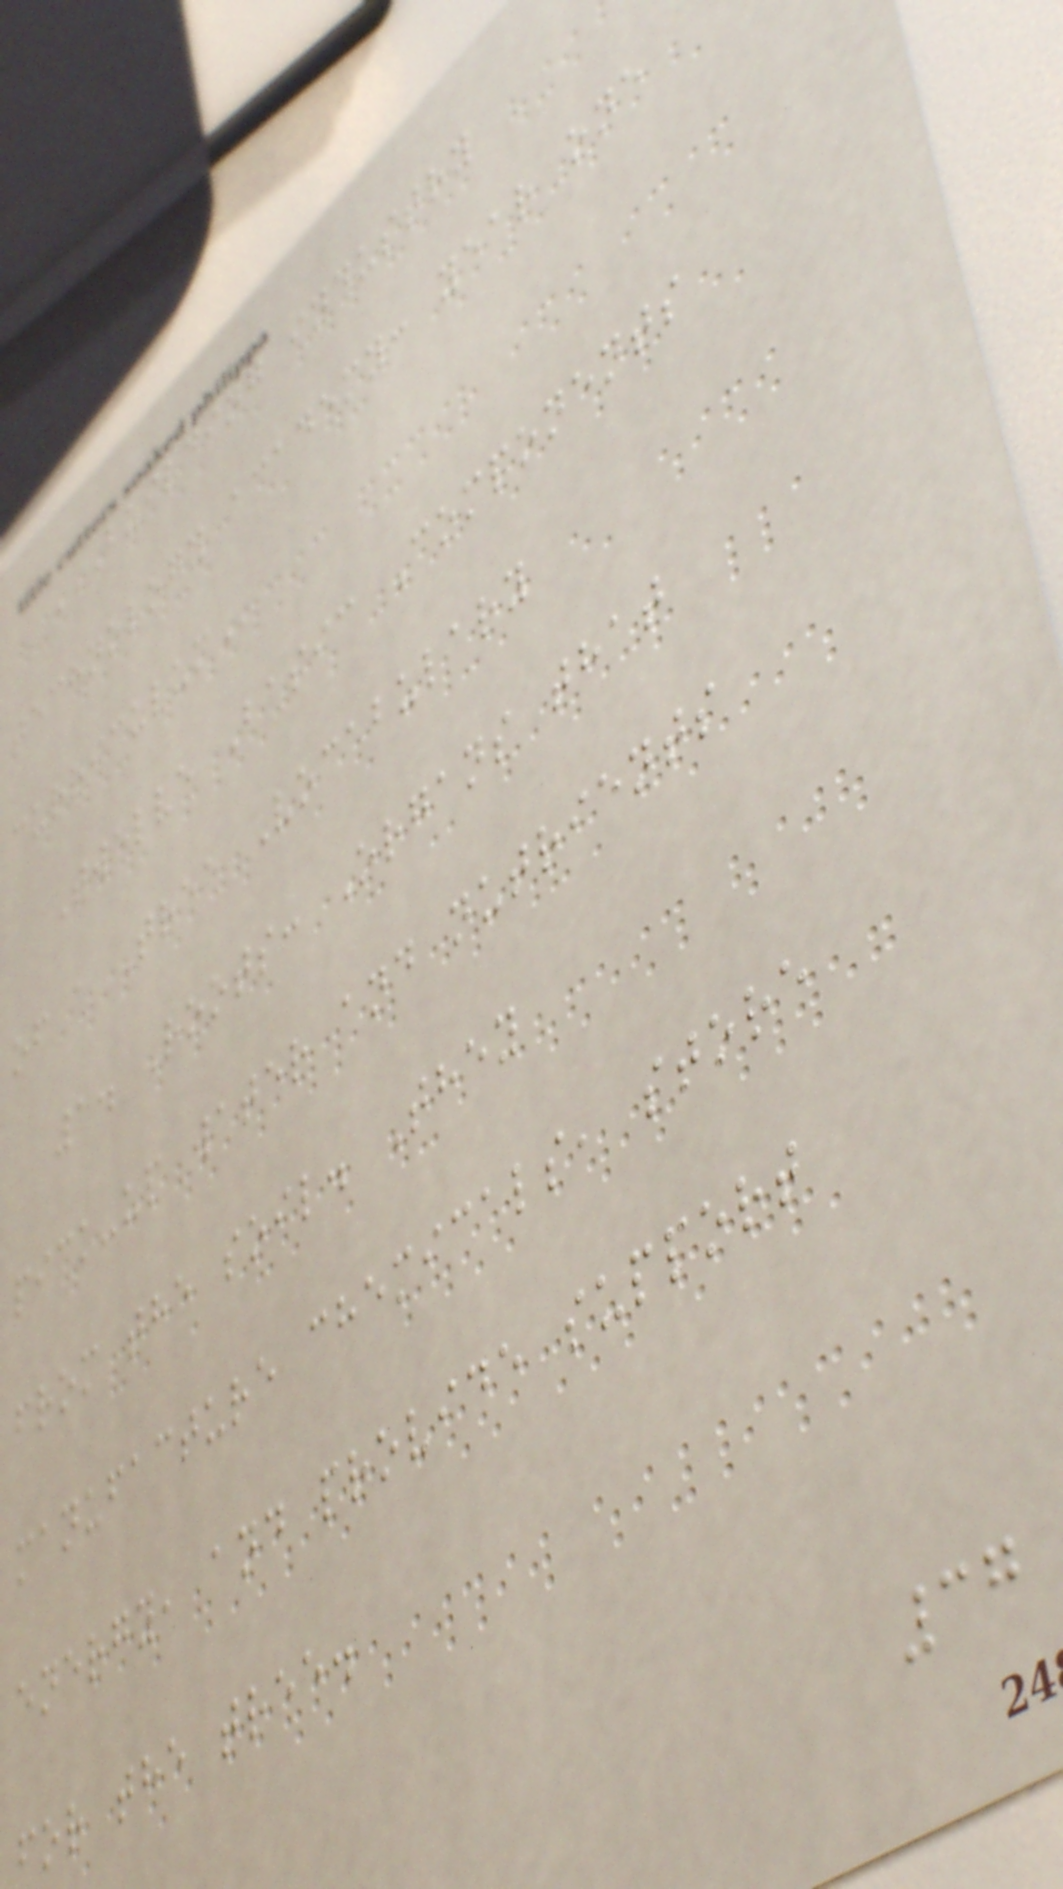BUILDING INDUSTRY
technology academy: year one
Twelve Basic Components
of a Tree Vocabulary
1. Roots: Organs that
pick-up water and nutrients
from the soil. They
manufacture chemicals, store
energy, and provide support
for the tree.
37
